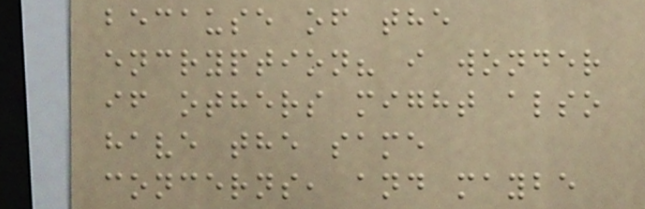because of the
encryption? i wonder
if others might also
have the same
concerns, and maybe
